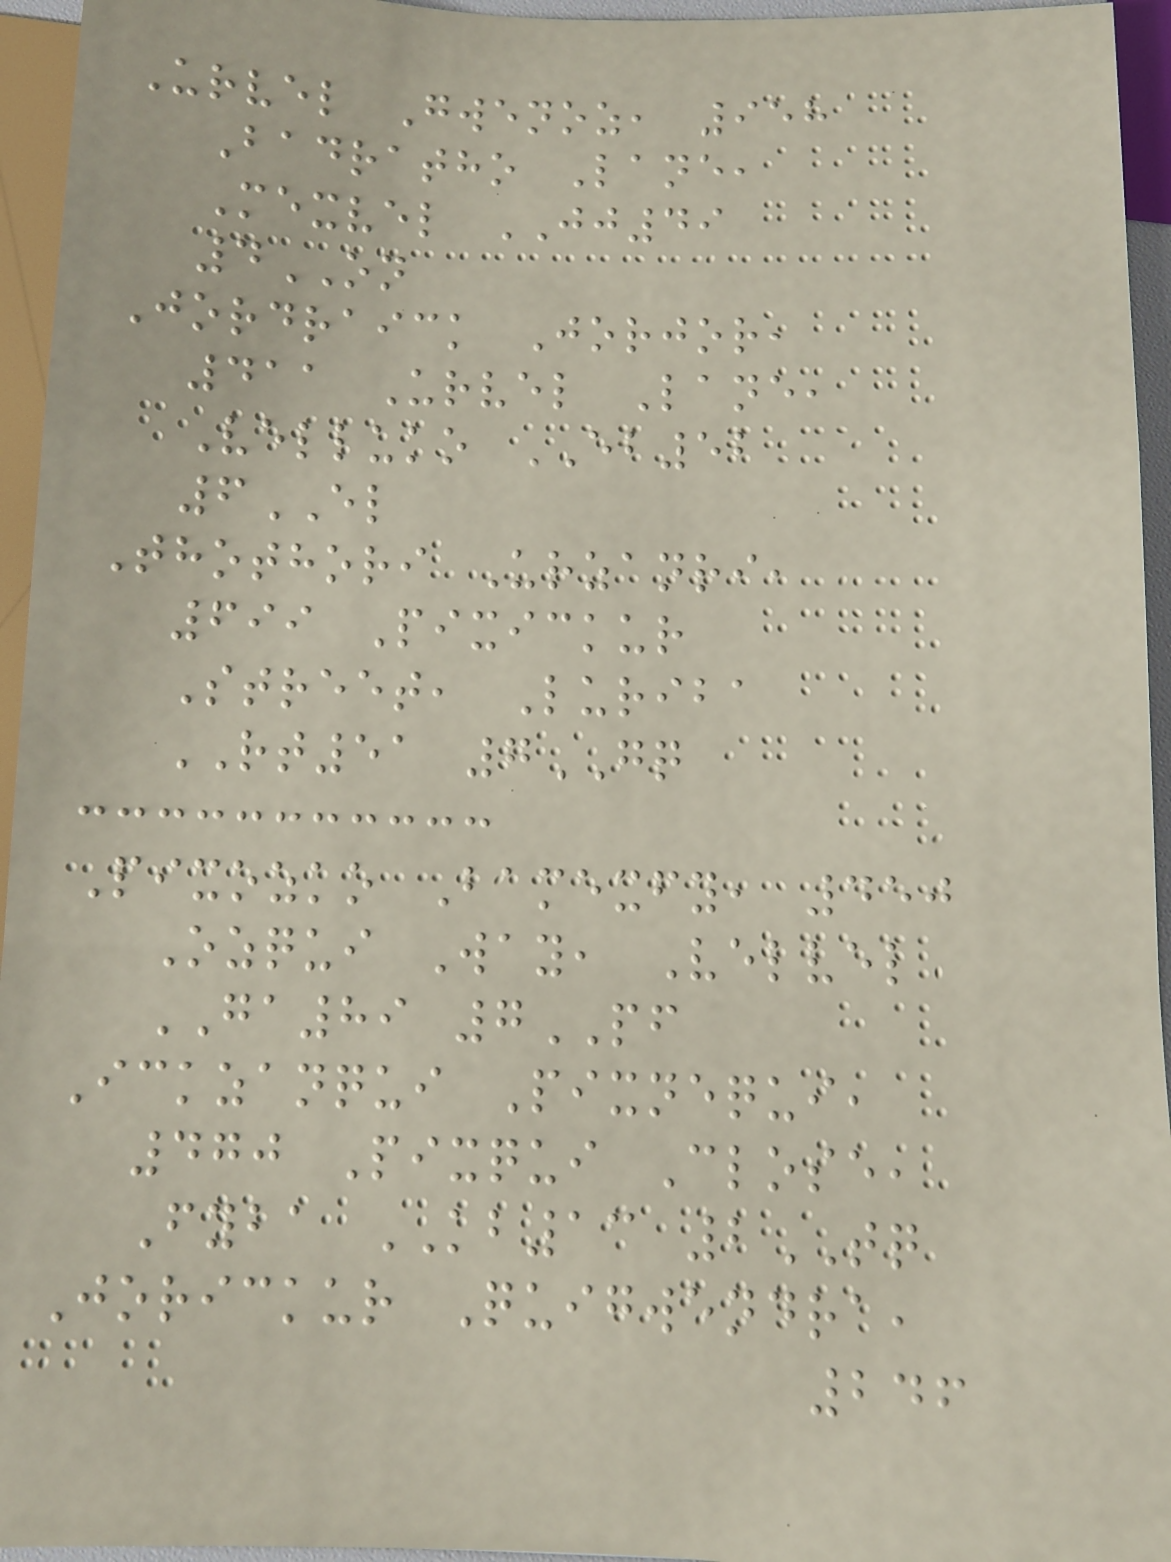Urvel Gwenoz, 958
Badratho Lane,
Mexvel JJ49
4ON
Jordraick Jorjor,
411 Urvel Lane,
Velluko EB52
6EL
Thothori Urzanri,
699 Pixickur
Street, Luriba
RT51 7GQ
Pixozko Bamexfy, 450
Ozqui Way, Velvel
GA89 7PF
Ickzanqui Pixnequi,
470 Pixqui Close,
Fyba KB13 2TQ
Jorickur Quigwendra,
246
